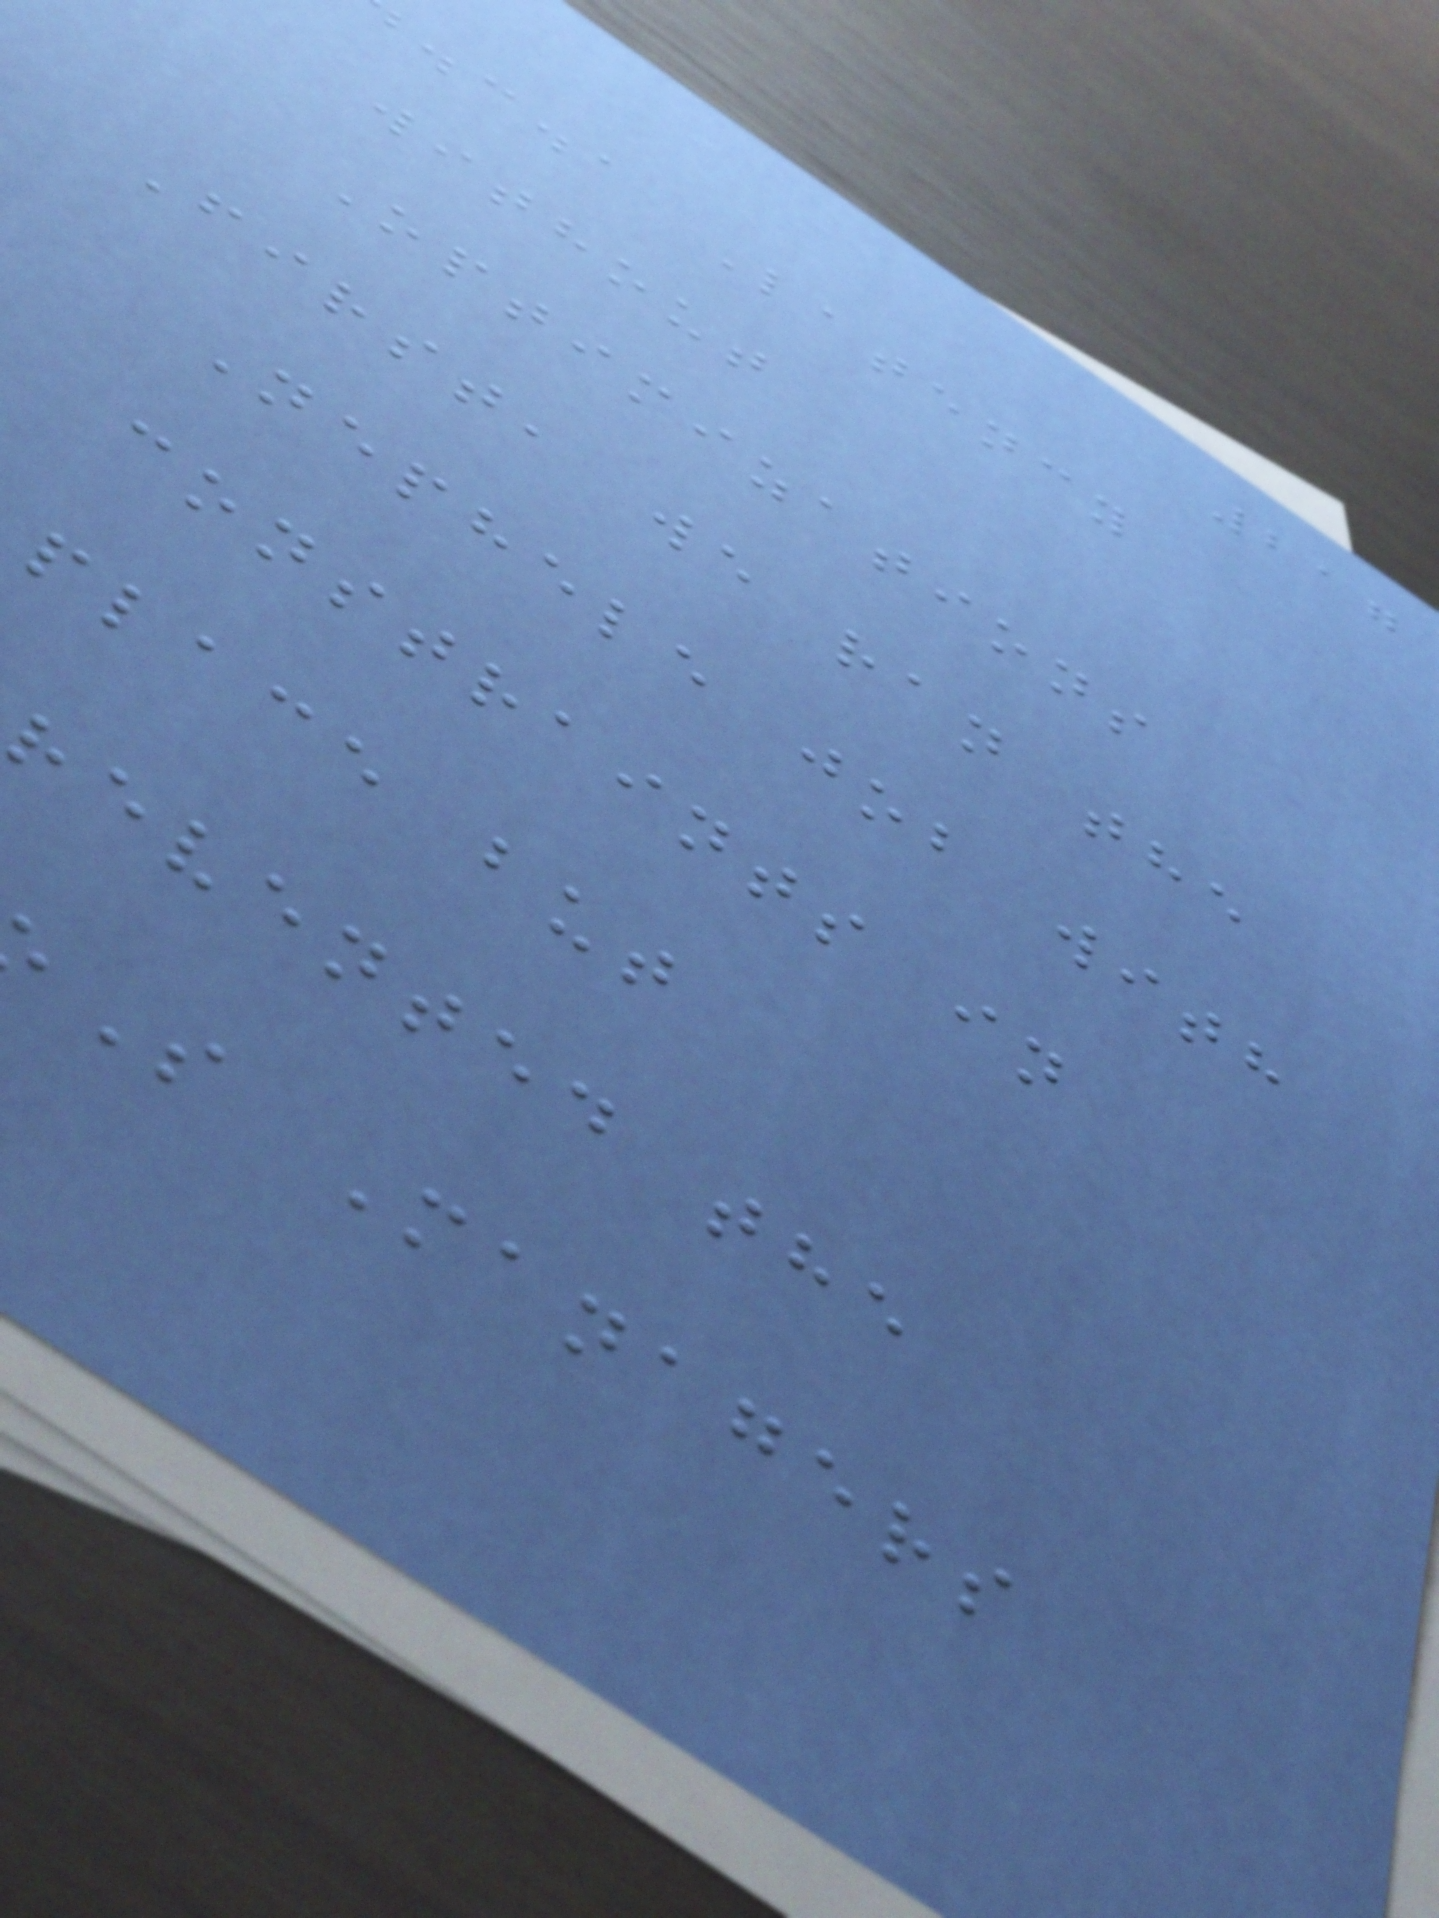217
.c.a Latency
without
Optimizations
First, we ran the
Nephele job with
constraints in
place but
revented the
S Managers
